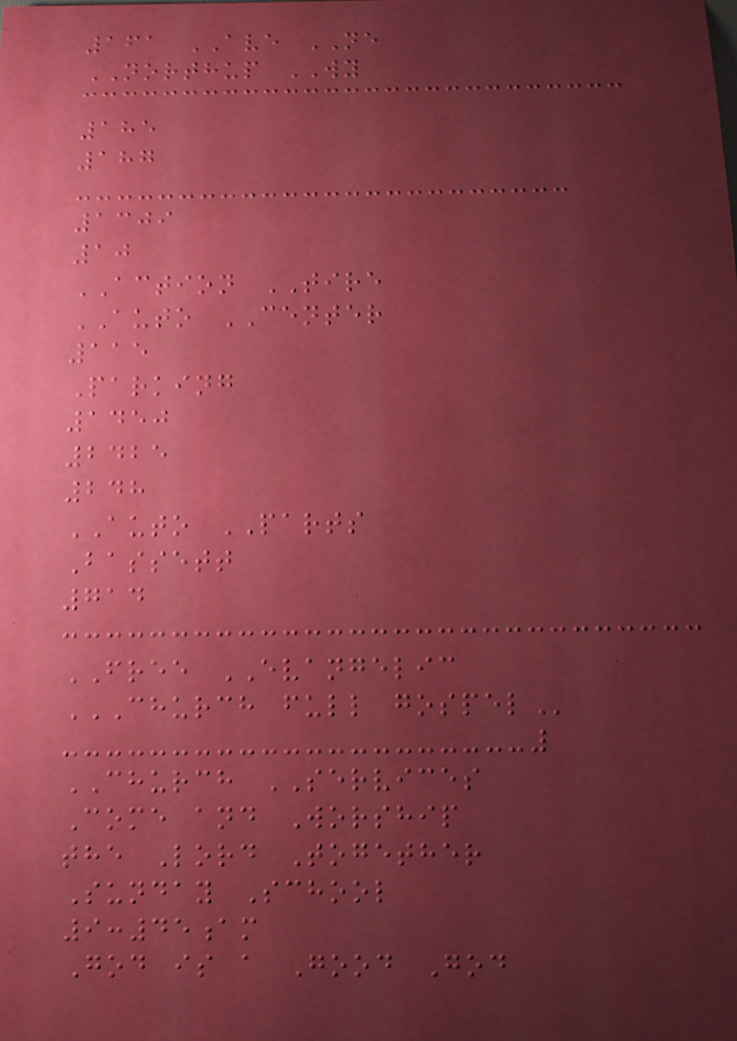161 AVE NE
NORTHUP WY
185
187
1309
10
ACTION TIRE
AUTO CENTER
115
Parking
1450
2425
248
AUTO PARTS
Bassett
714
FREE EVANGELIC
CHURCH FULL GOSPEL
CHURCH SERVICES
Come and Worship
the Lord Together
Sunday School
9:45am
God is a Good God
